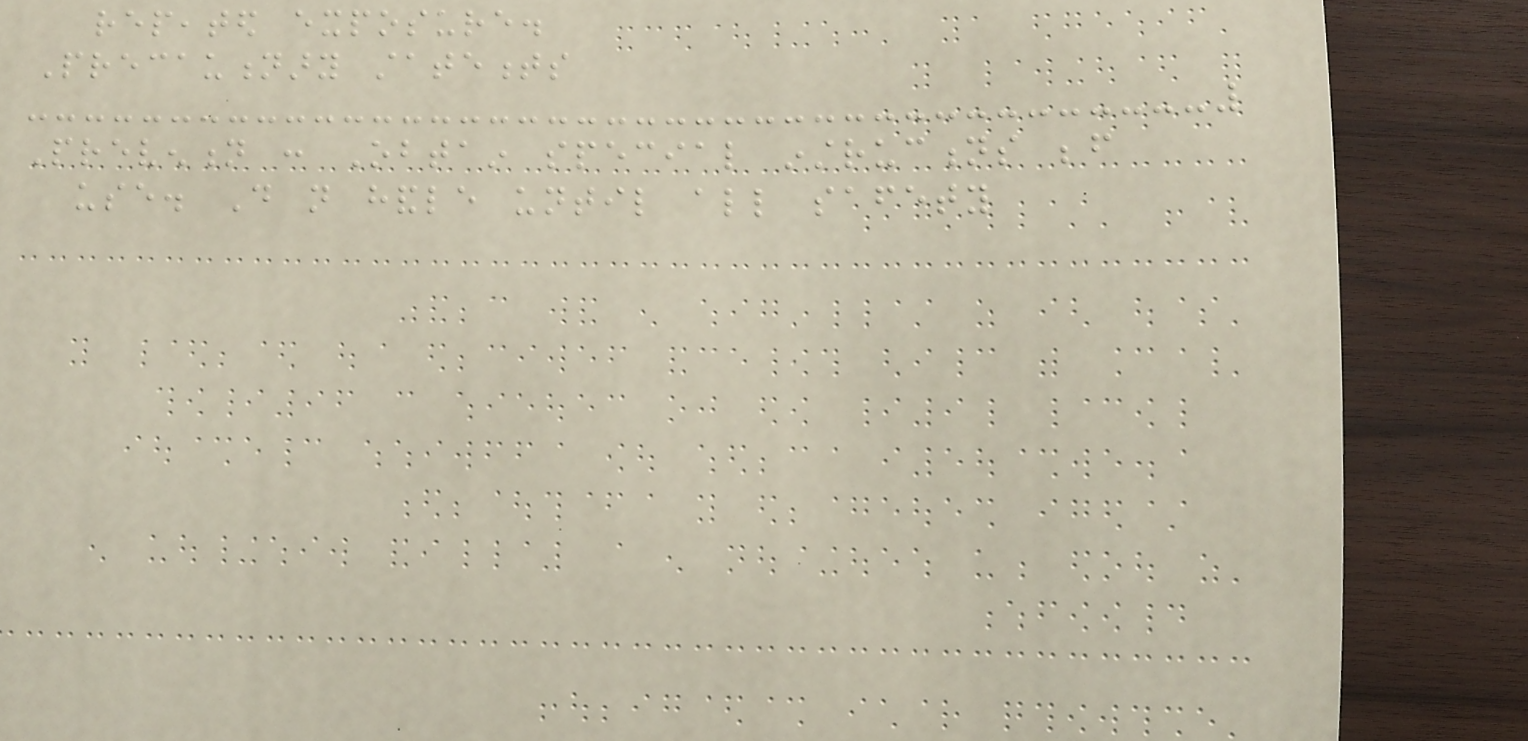repeated exposure.
Precautionary statements
Prevention : Obtain special instructions before
use. Do not handle until all safety
